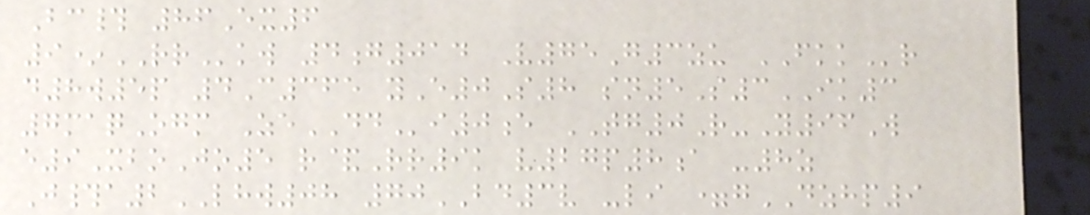Bc# 86Ex6
9*RRkw 4g014 V75G3zu FKKr
d8w5p 4C365 yE0S8 sn5S3IK3
7maqOgm ZeDDi0e TG0R-Y96W
e9XboJo5 r&Rr9k v27p8a -8z
J#a2LHW08 70BD3v -li =gDZHP9
